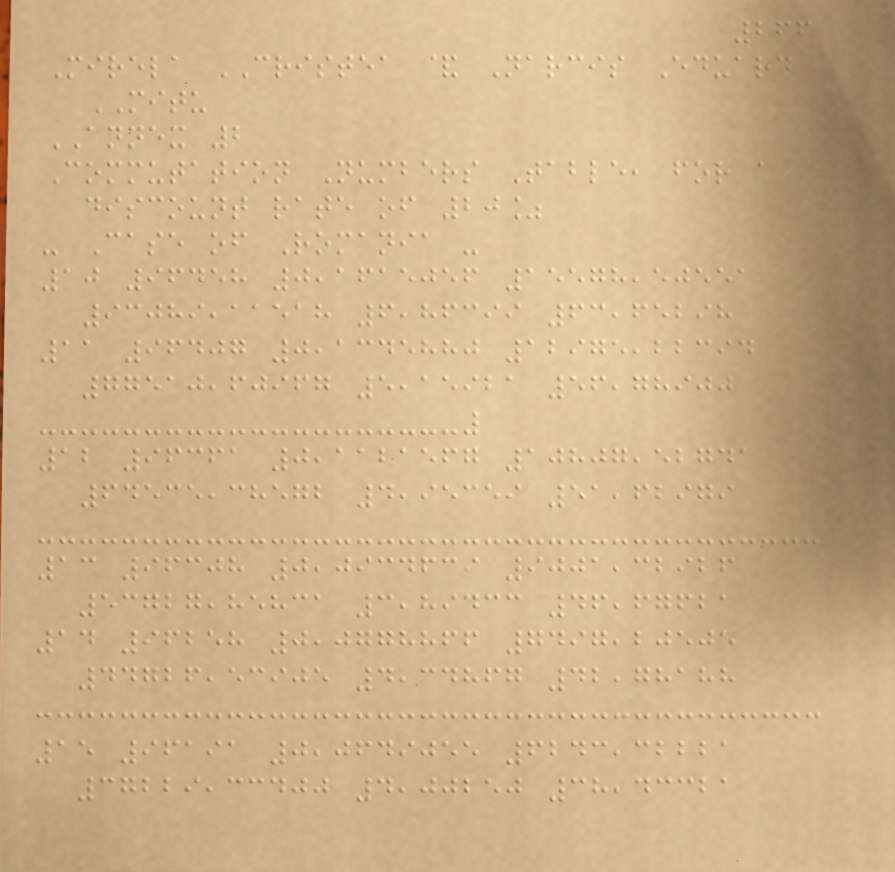266
Mirela CRISTEA & Narcis Eduard
MITU
ANNEX 2
Commutation Numbers Table, for a
discount rate of 20%
- Case of Romania -
10 96458 0,1615056 15578,50551
93089,11518 6,86399 63,65298
11 96407 0,1345880 12975,22394
77510,60967 5,15921 56,78900
12 96361 0,1121567 10807,52741
64535,38572 4,95359 51,62979
13 96308 0,0934639 9001,32926
53727,85831 3,89433 46,67621
14 96258 0,0778866 7497,20505
44726,53905 4,34867 42,78188
15 96191 0,0649055 6243,32221
37229,33400 4,00250 38,43321
